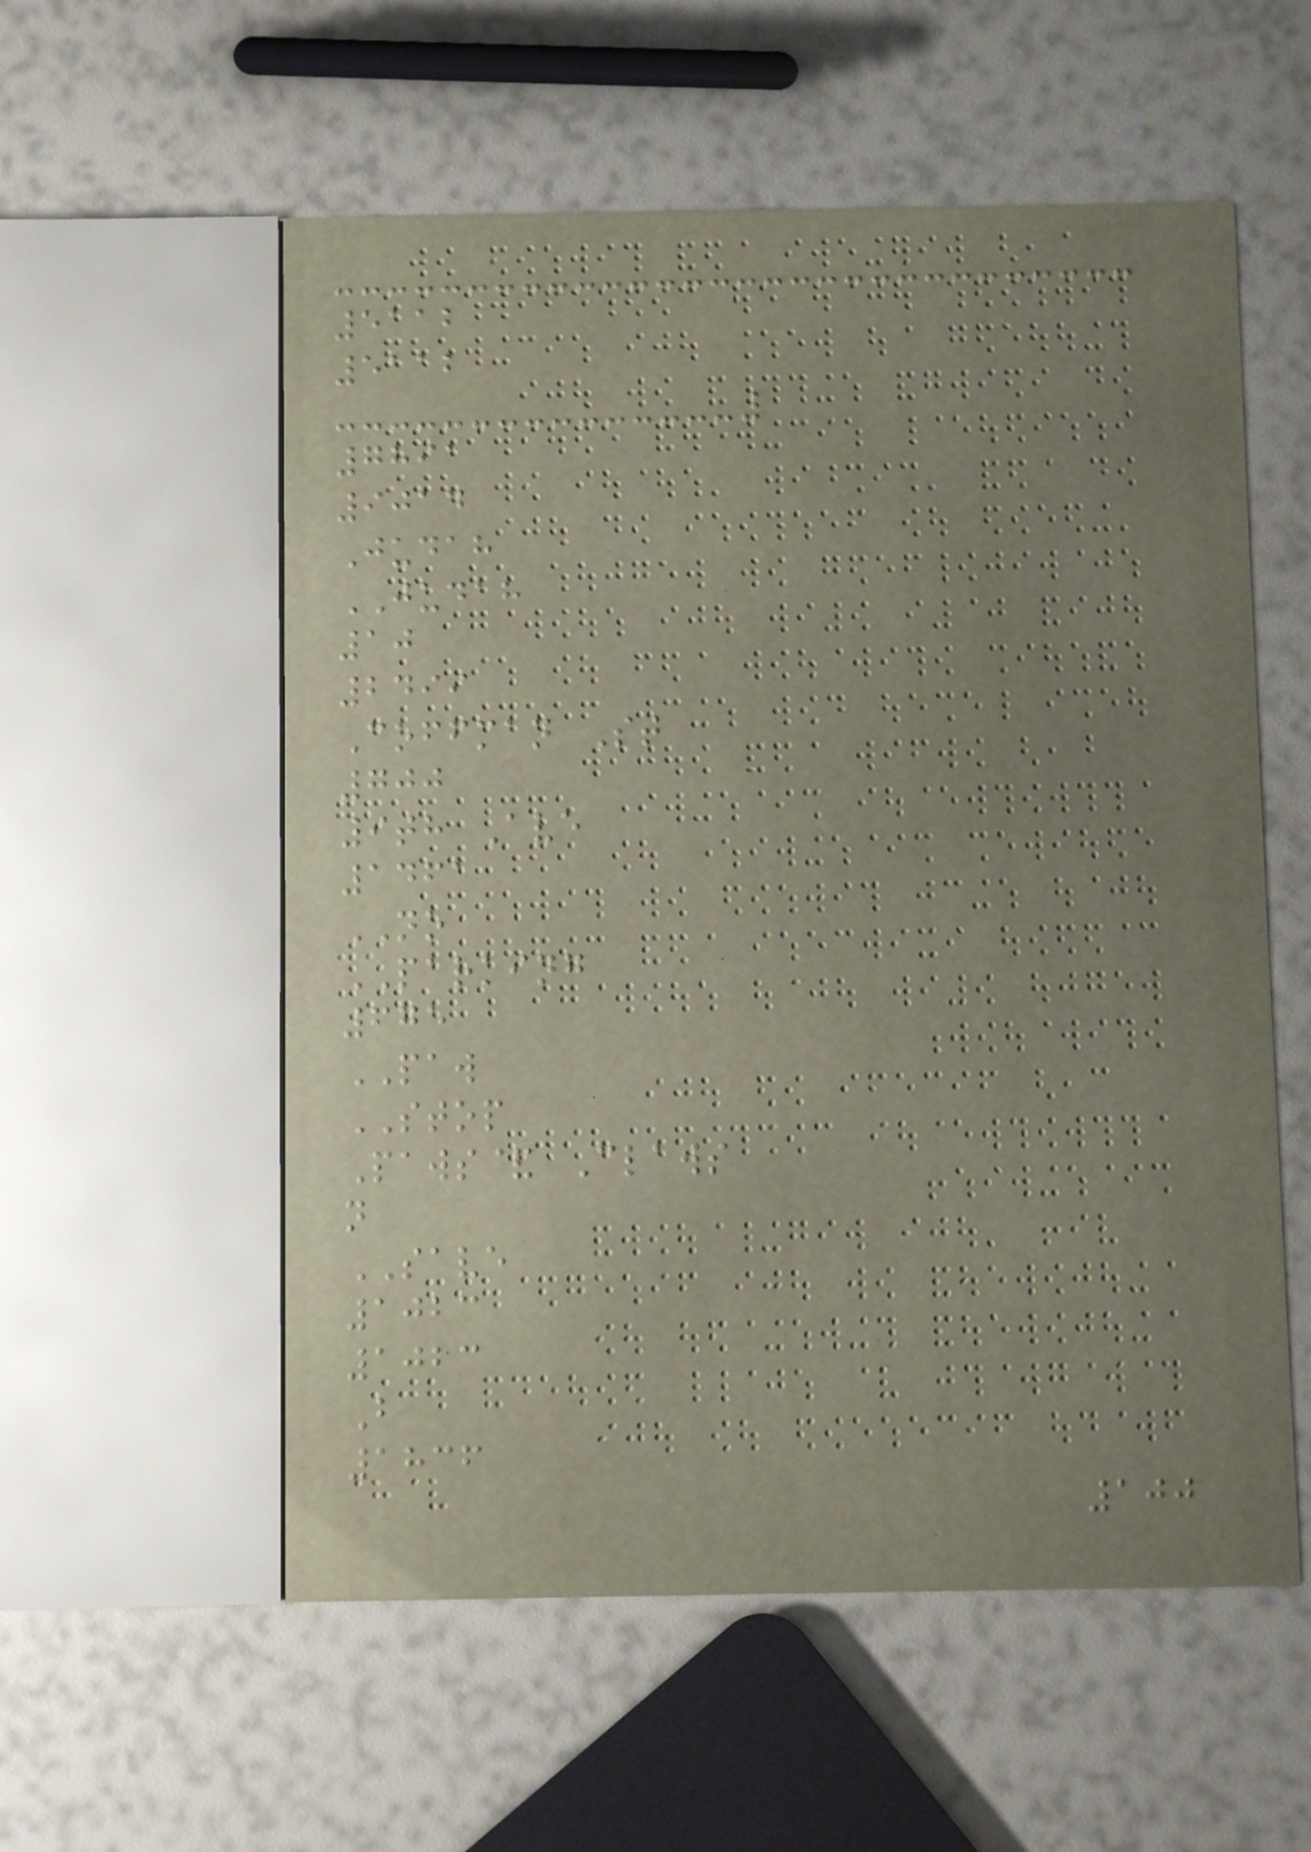5112
5112
7891
9014
Judah
JUDAH
10
2499
Coffman St
700
9th Ave
1461
NO
PARKING
675
PAW
STOP
Paws& Claws
n
SAVE
1023
1023
B
1836
100
